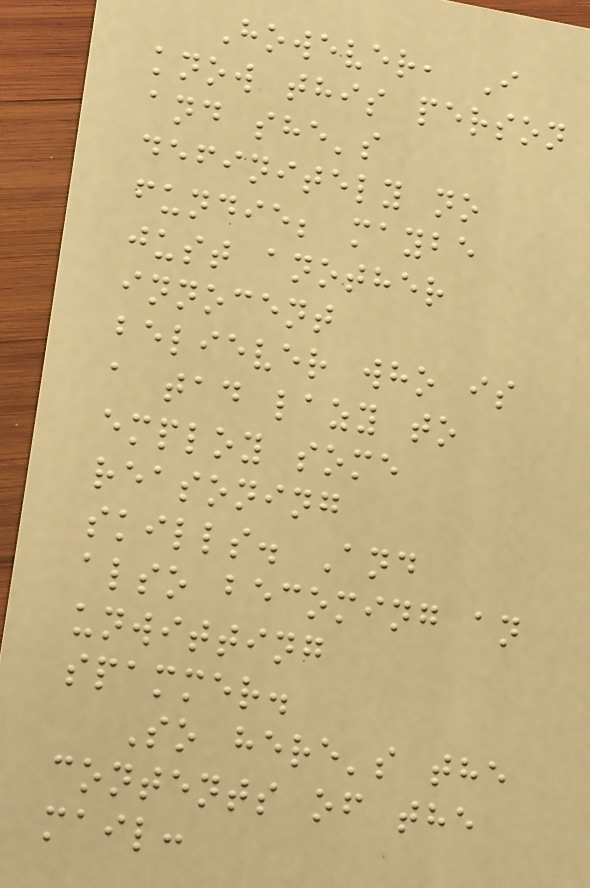However, I
know this person
and she's
definitely no
fundie; maybe
just another
innocent
believer who is
a tad lazy to
employ some
reasoning
skills. And
also becoming an
unwitting
spammer.
So here's the
contents of the
mail:
